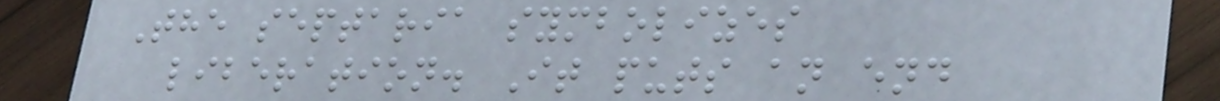The septaria symbolizes
liberation. It puts an end
